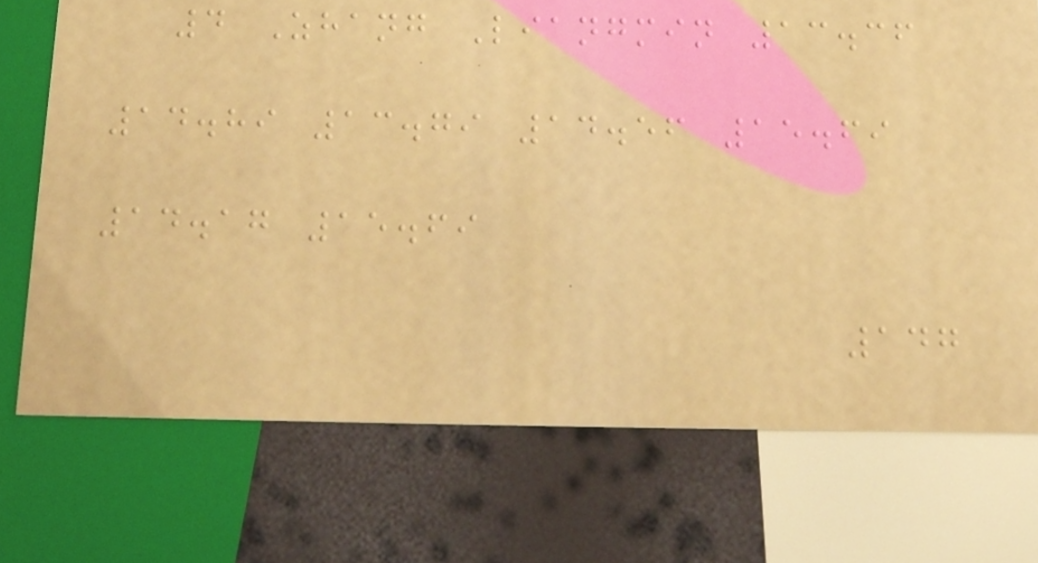4 Zhang Liangmin 13.36
14.89 13.79 14.56 15.69
14.17 15.69
147
